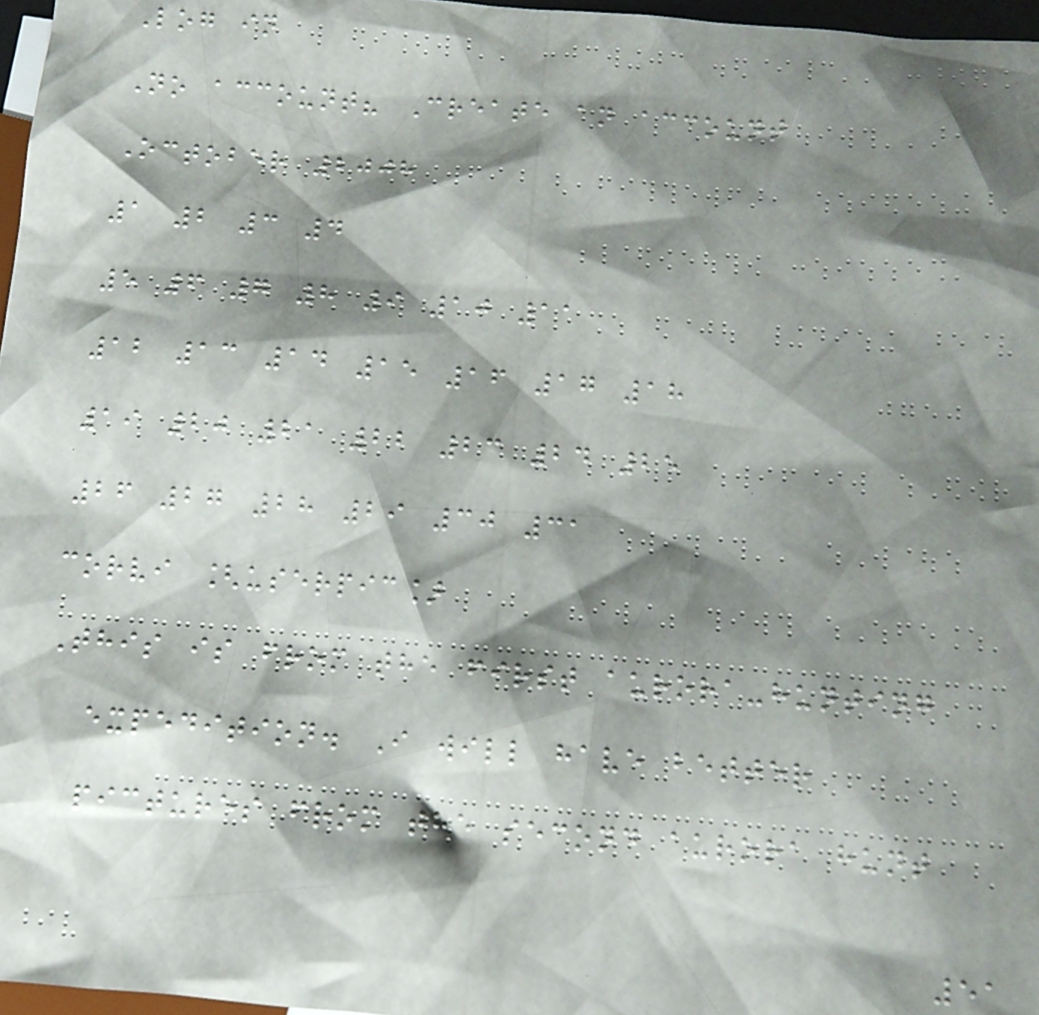Log in
No account? Create an account
October 2008
1 2 3 4
5 6 7 8 9 10 11
12 13 14 15 16 17 18
19 20 21 22 23 24 25
26 27 28 29 30 31
corvi [userpic]
This is from the first aurora-hunting
expedition. I will have better
pictures from the second aurora hunt
51
